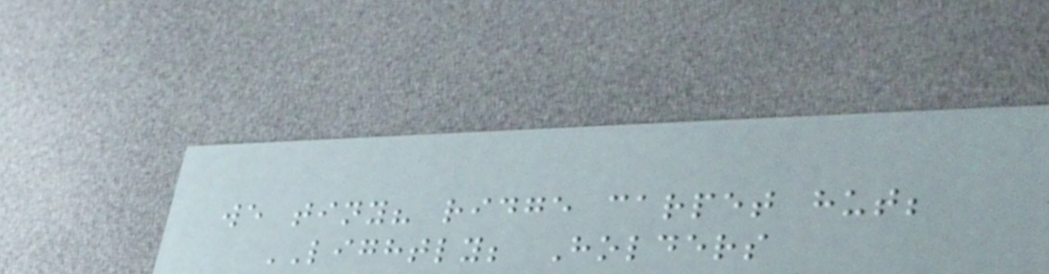we tiny? ridge carpet hut;
LIGHTLY; Holders
